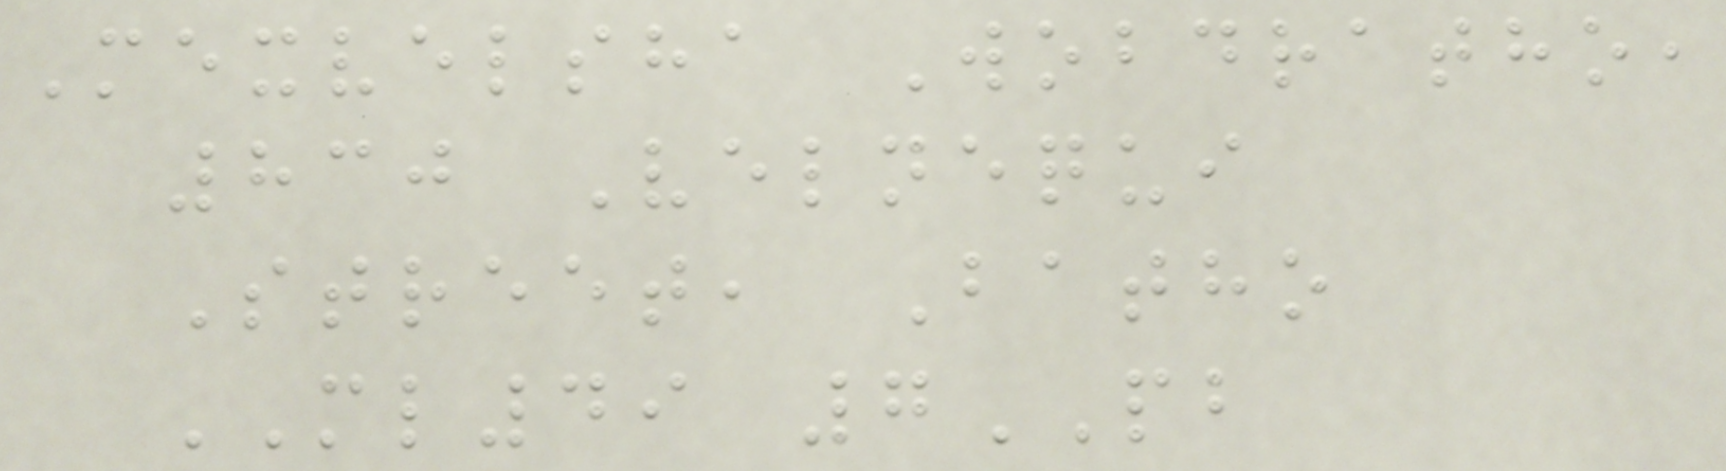Mexvelsha Wobdratho,
830 Velnequi
Street, Batho
ML49 7PB
